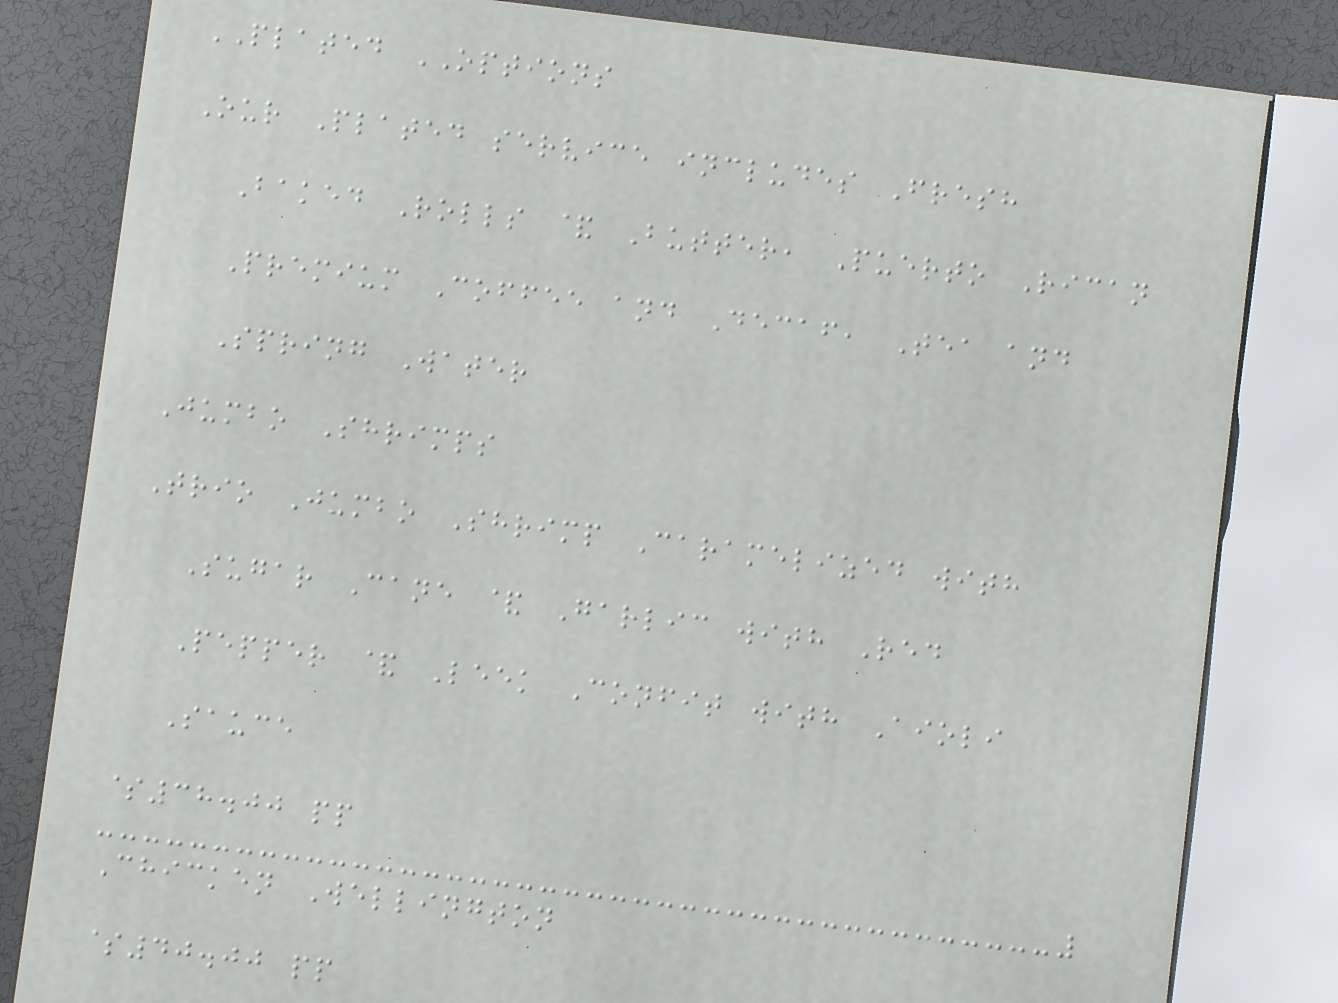PLATED OPTIONS
Our Plated service includes Fresh
Baked Rolls & Butter, Puerto Rican
Premium Coffee and Decaf, Tea and
Spring Water
Jumbo Shrimps
Trio Jumbo Shrimp Caramelized with
Sugar Cane & Garlic with Red
Pepper & Leek Confit with Aioli
Sauce
$38.00 pp
Chicken Wellington
$40.00 pp
